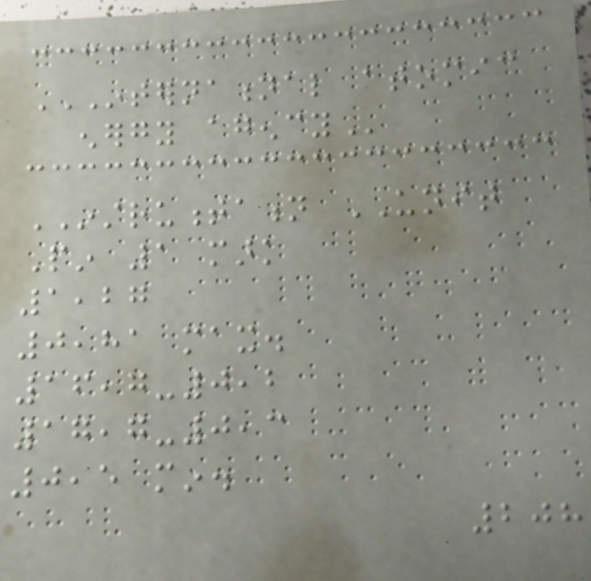INTERNATIONAL ATOMIC
ENERGY AGENCY
INSTRUMENTATION UNIT
Pin 1 mark
1,27
0,81 max.
16,7-0,2
17,7-0,3
0,5 min.
208
